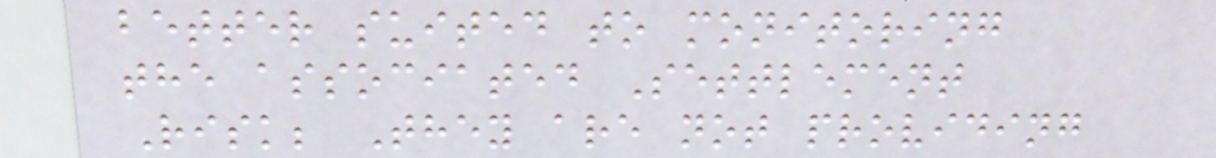better suited to monitoring
the associated Settlement
Risk; They are not providing
